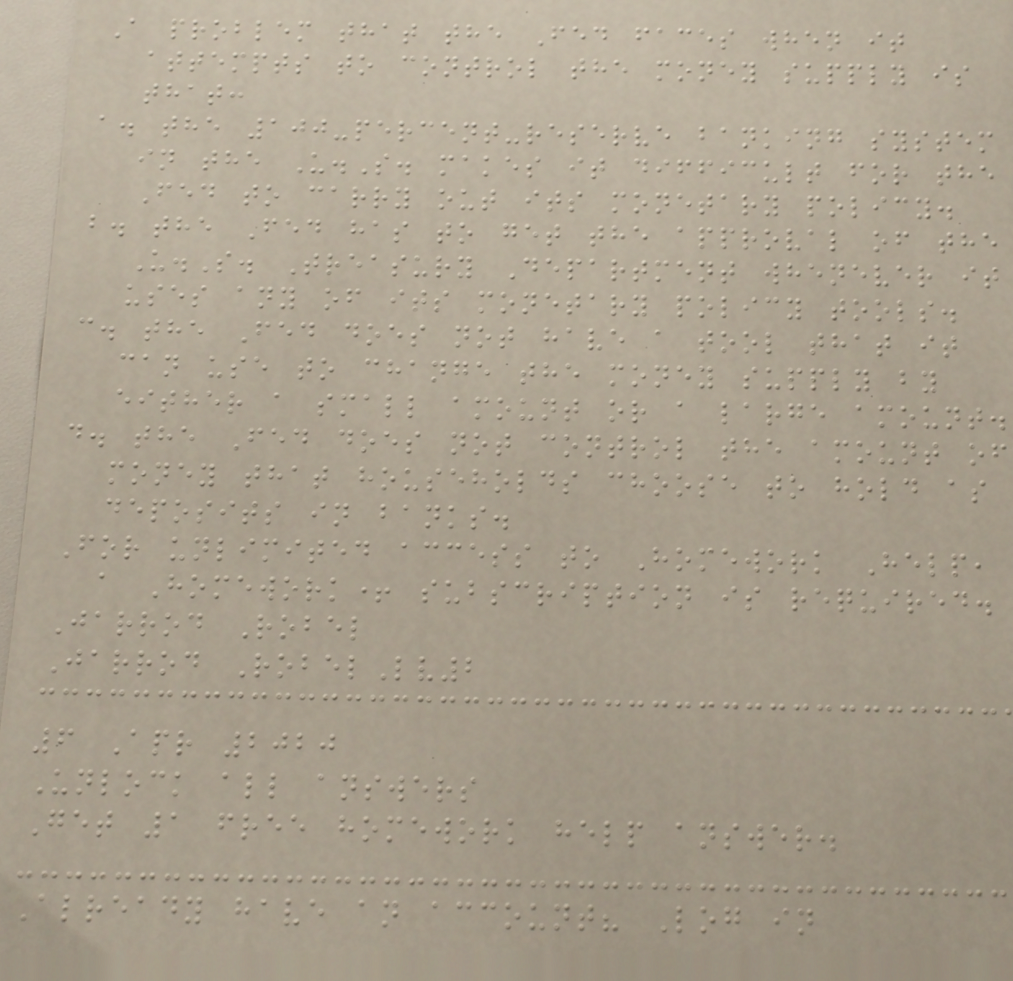A problem that the Fed faces when it
attempts to control the money supply is
that:
a. the 100-percent-reserve banking system
in the U.S. makes it difficult for the
Fed to carry out its monetary policy.
b. the Fed has to get the approval of the
U.S. Treasury Department whenever it
uses any of its monetary policy tools.
c. the Fed does not have a tool that it
can use to change the money supply by
either a small amount or a large amount.
d. the Fed does not control the amount of
money that households choose to hold as
deposits in banks.
For unlimited access to Homework Help,
a Homework+ subscription is required.
Jarrod Robel
Jarrod RobelLv2
6 Apr 2020
Unlock all answers
Get 1 free homework help answer.
Already have an account? Log in
